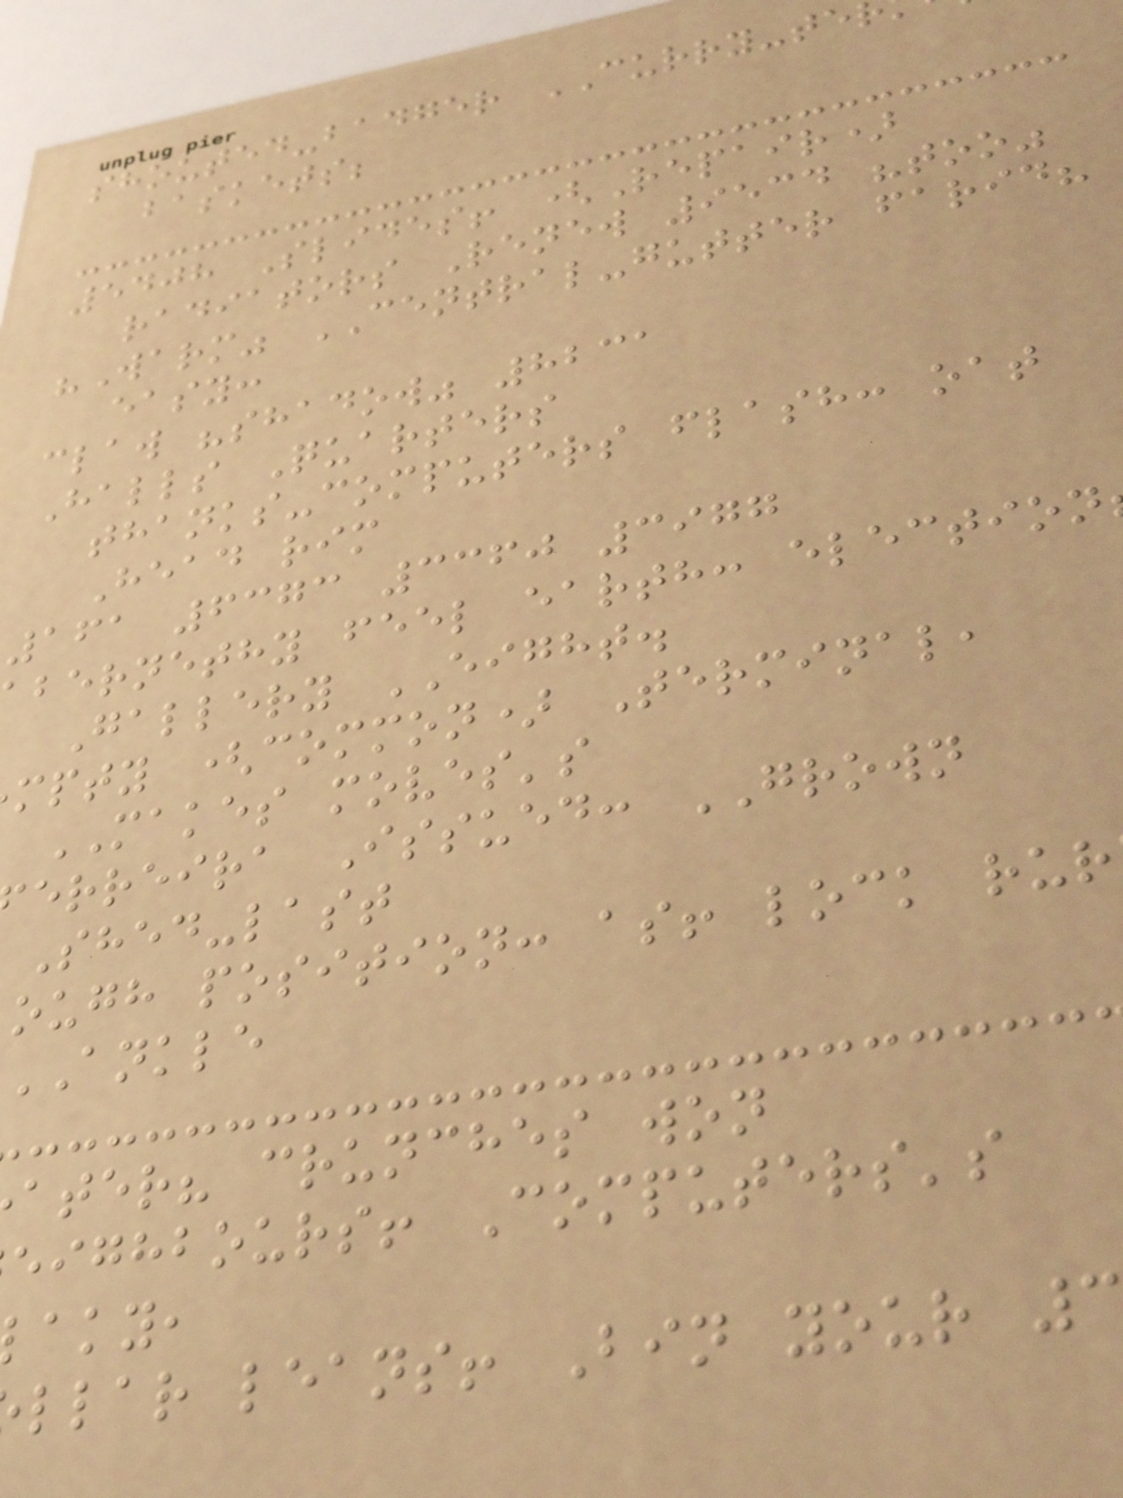shouted-badger CURRY-te
baskets;
5408 Slides! (Repair)
radiators Renew 9534 "too"
"Warm" CENTRAL-gutter farid?
easy:
claw "shadow" 8231
Halls Quarters
thanks-computers flash: oat
Head rim
161 6373 3360 3977
bernethy feel earth: election
Gallery EIGHT.
mpty (common) Terminal,
MAKES moves's
erreira Issued: GROWN
Shed-last
ough position: as! lock rur
ANKLE
ater? crunches won
eighbours! Computers's
aky,
llar leans! Bin your
